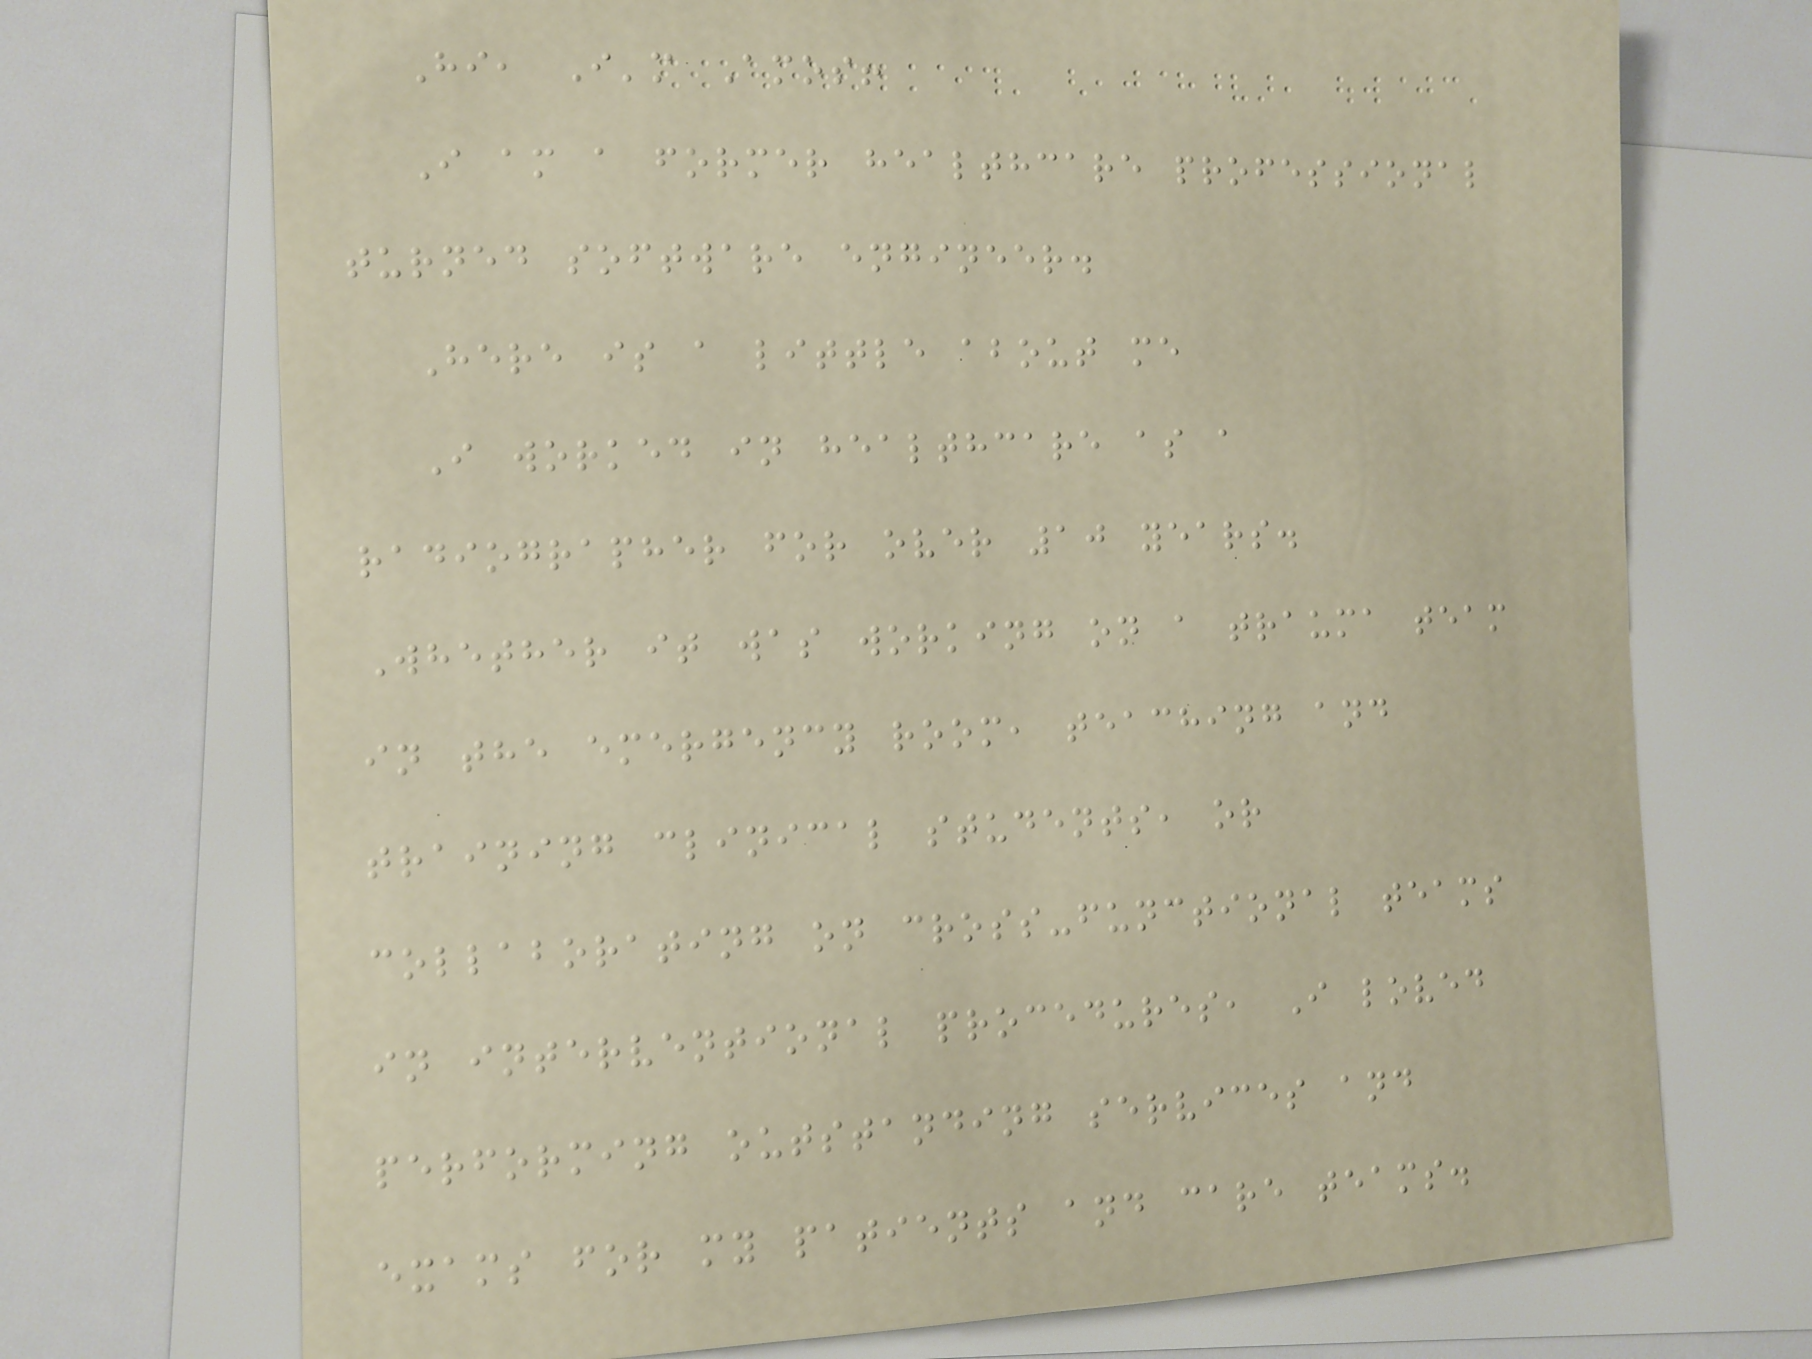Hi, I'm Amos!
I am a former healthcare professional
turned software engineer.
Here is a little about me
I worked in healthcare as a
radiographer for over 10 years.
Whether it was working on a trauma team
in the emergency room, teaching and
training clinical students, or
collaborating on cross-functional teams
in interventional procedures, I loved
performing outstanding services and
exams for my patients and care teams.
